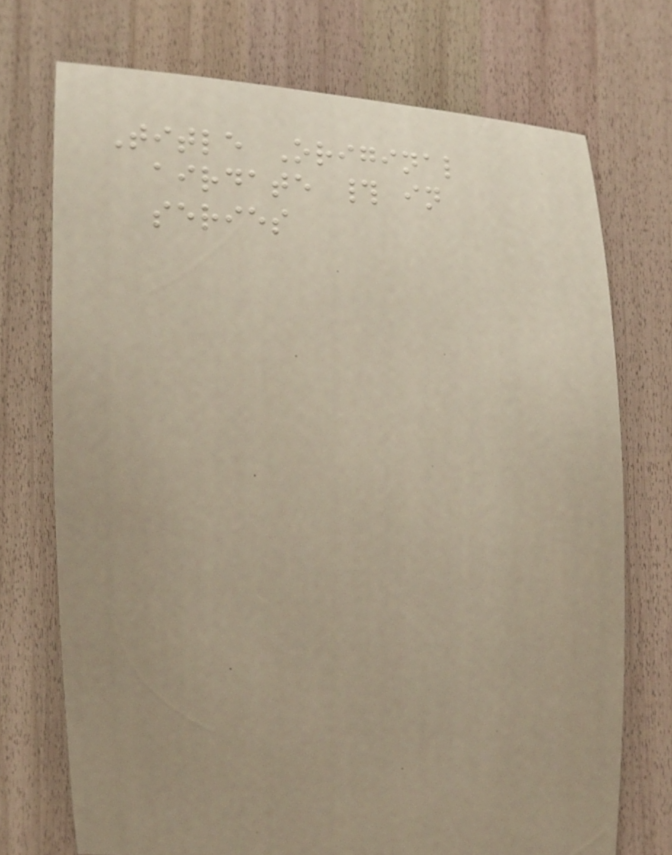Title Original
airdate # in
series
